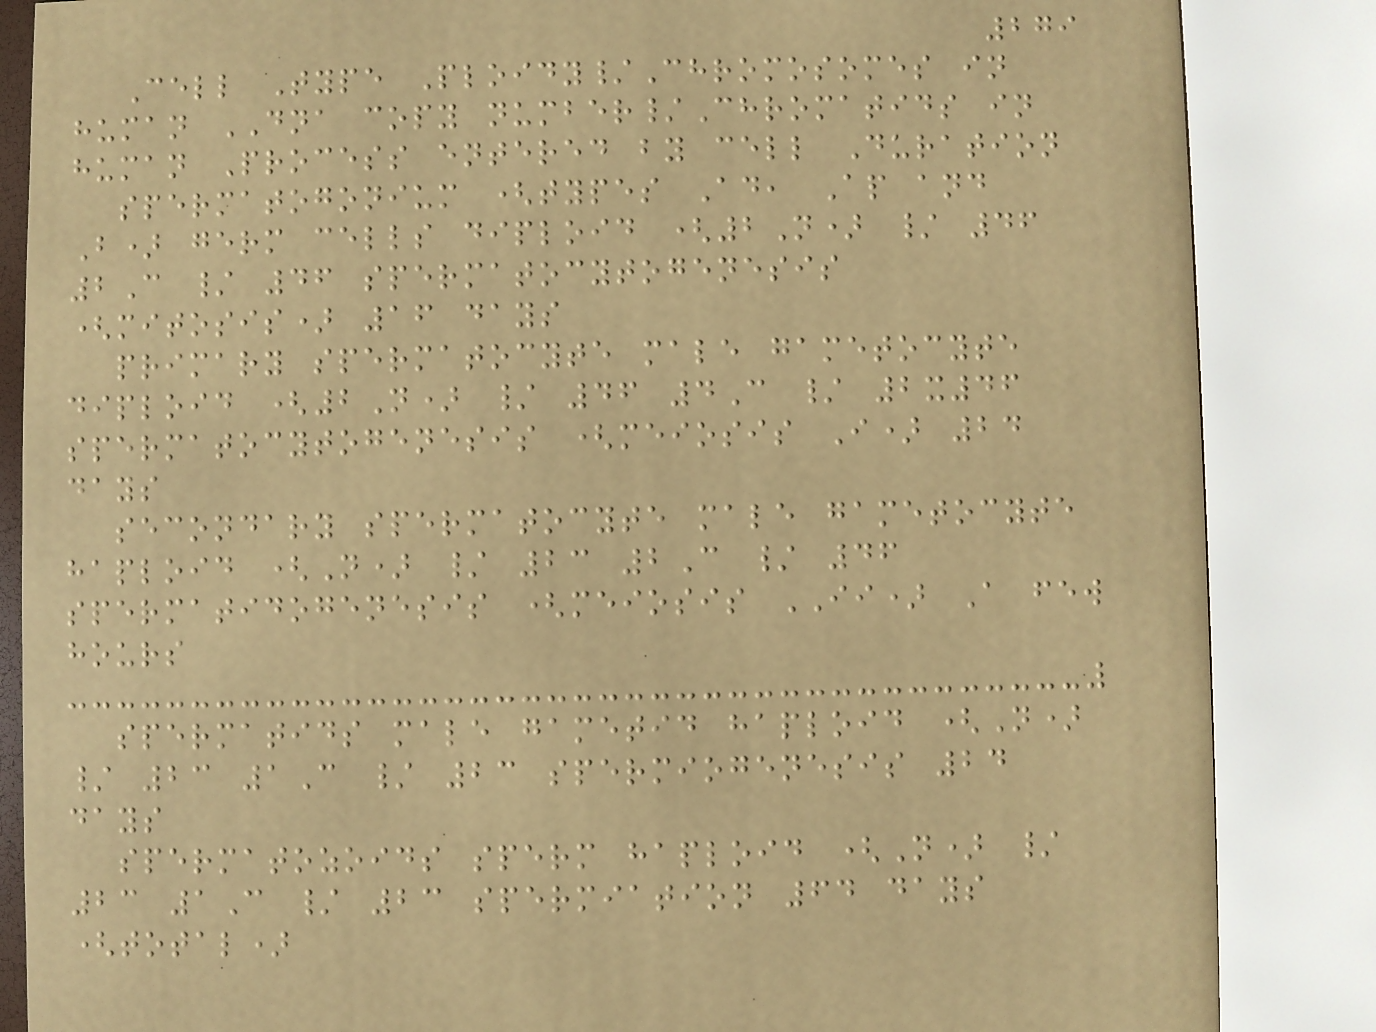279
Cell Type Ploidy/Chromosomes in
human DNA copy number/Chromatids in
human Process entered by cell Duration
spermatogonium (types Ad, Ap and
B) germ cells diploid (2N) / 46
2C / 46 spermatocytogenesis
(mitosis) 16 days
primary spermatocyte male gametocyte
diploid (2N) / 46 4C / 2x46
spermatocytogenesis (meiosis I) 24
days
secondary spermatocyte male gametocyte
haploid (N) / 23 2C / 46
spermatidogenesis (meiosis II) A few
hours
spermatids male gametid haploid (N)
/ 23 1C / 23 spermiogenesis 24
days
spermatozoids sperm haploid (N) /
23 1C / 23 spermiation 64 days
(total)
